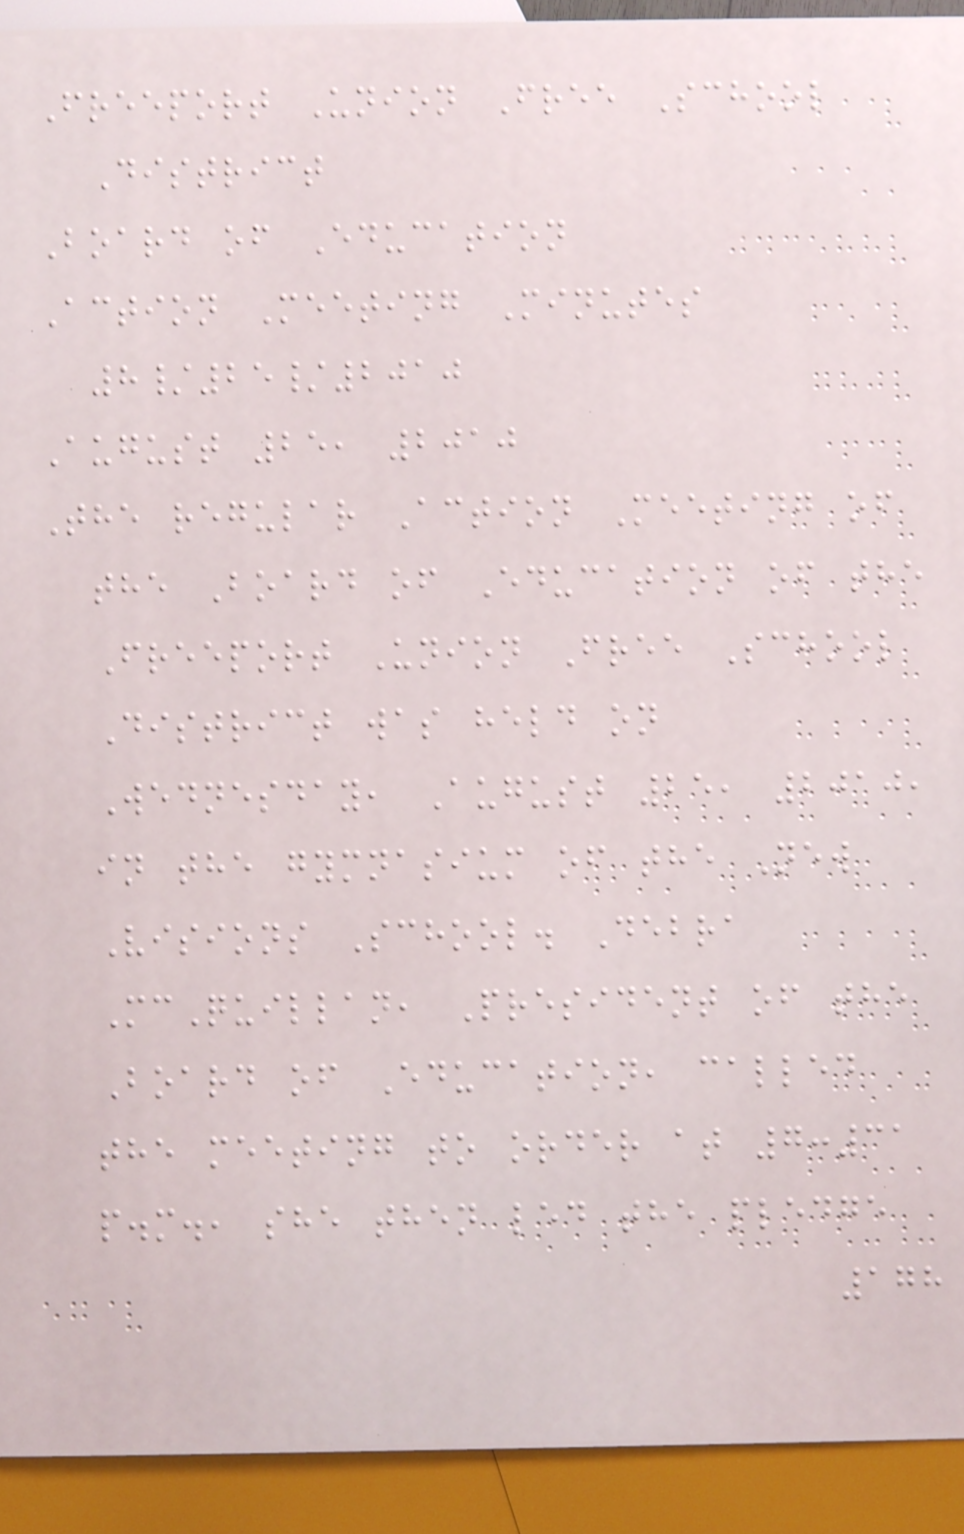Freeport Union Free School
District
Board of Education
Action Meeting Minutes
8/25/2010
August 25, 2010
The regular Action Meeting of
the Board of Education of the
Freeport Union Free School
District was held on
Wednesday, August 25, 2010,
in the gymnasium of the New
Visions School. Debra
McQuillan, President of the
Board of Education, called
the meeting to order at 7:31
p.m., she then led the pledge
178
